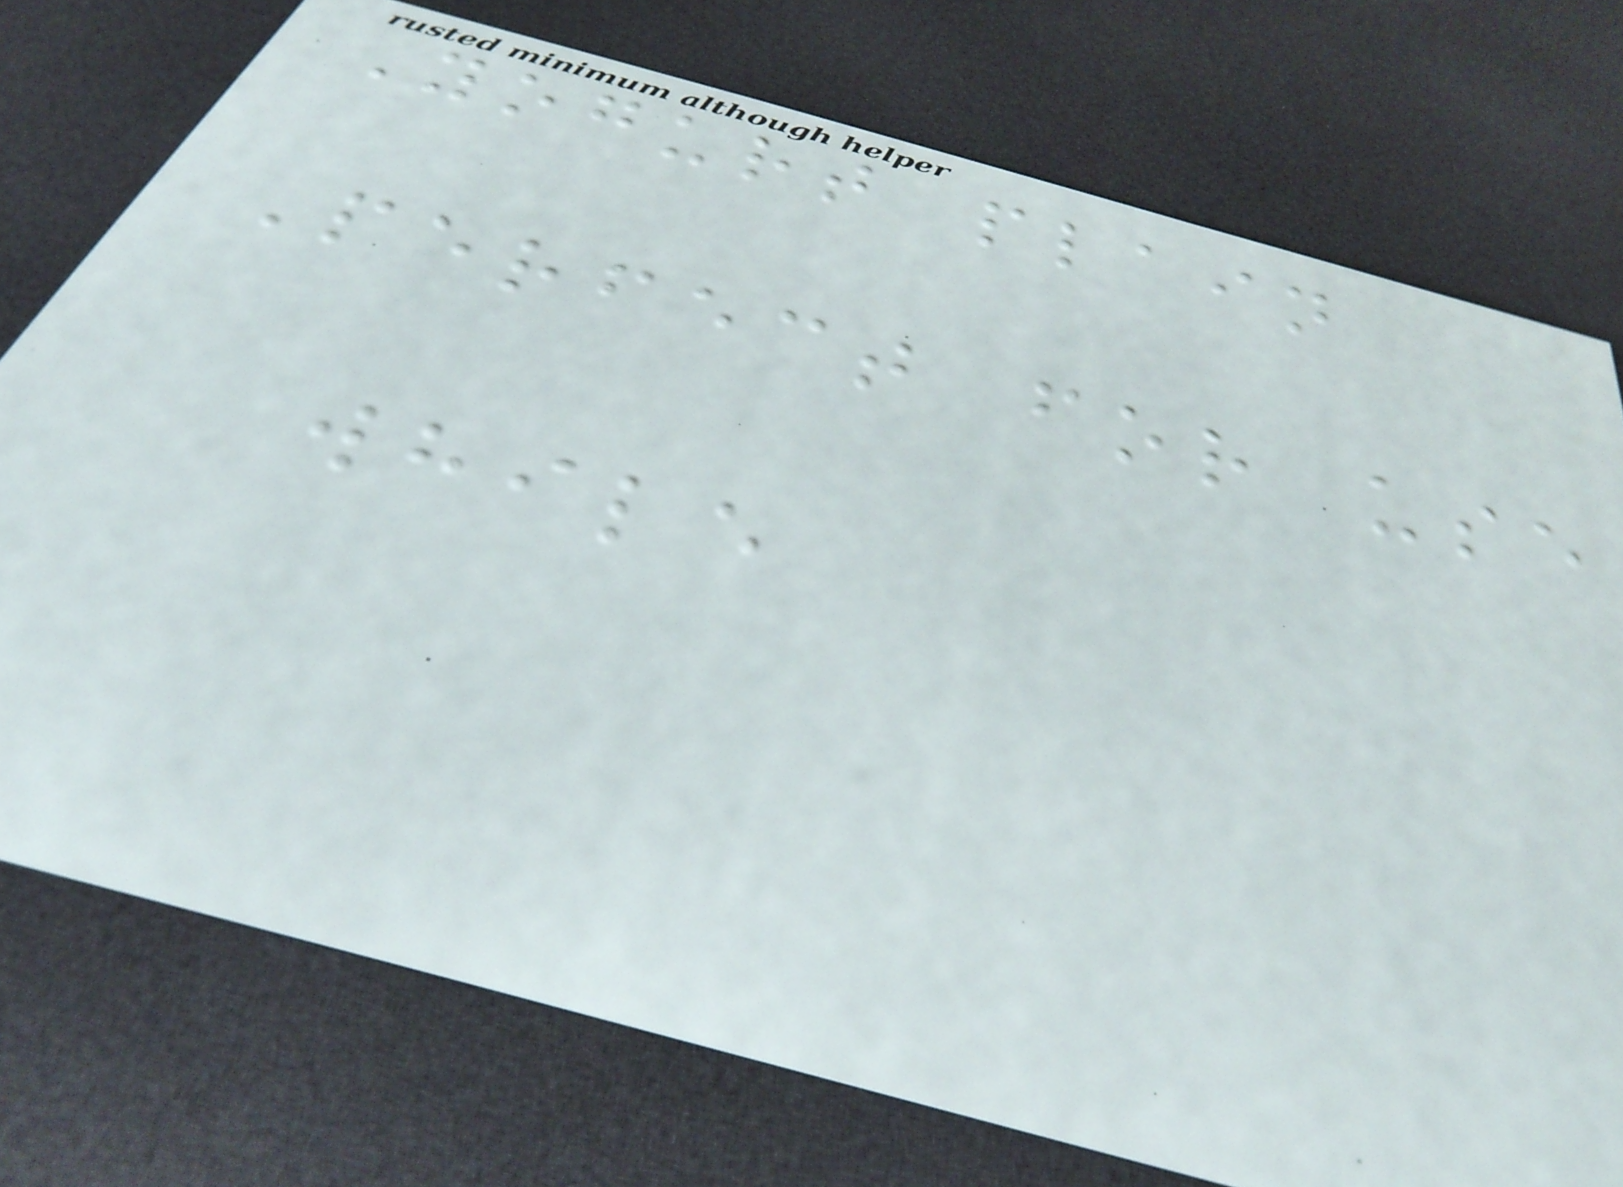Yogurt plain
Perfect for use
while
